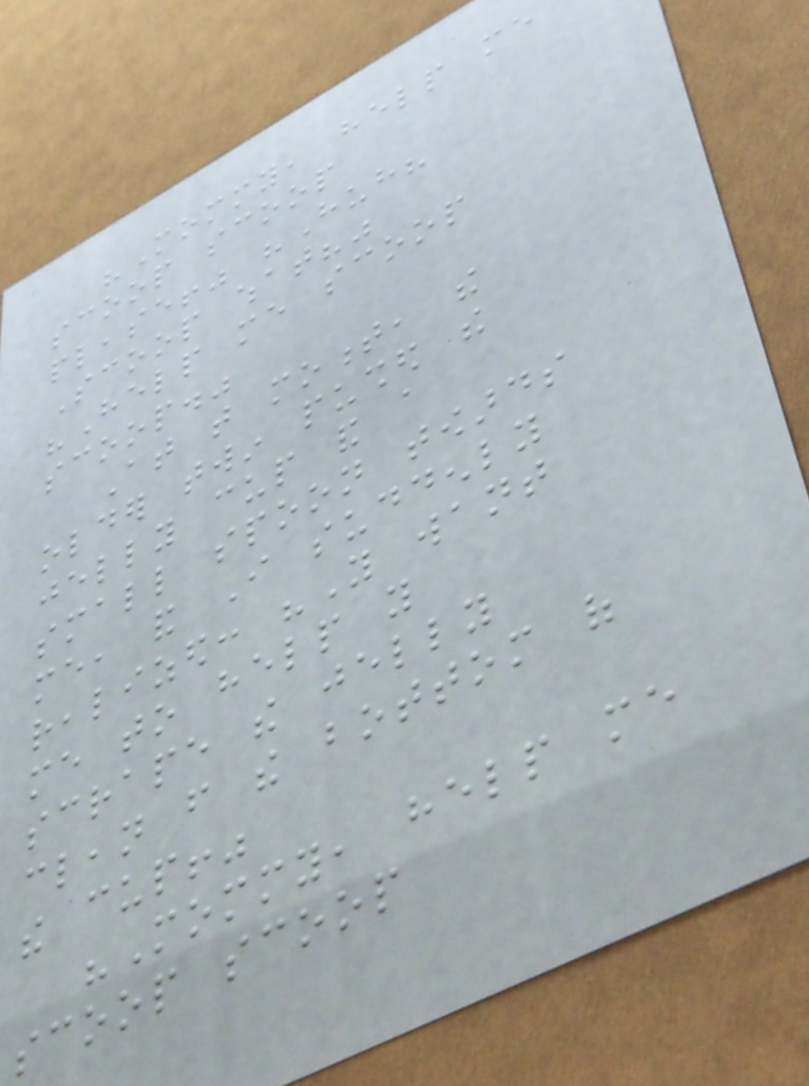"Mommy, help me
scoop scoop
please!" "Huh?
Scoop what?"
"Help me scoop
scoop."
At that moment, the
older twin pushed the
jelly cup and a
small spoon towards
me, and I suddenly
realized: "You want
me to help you
scrape the jelly
clean from the bottom of
the cup!"
"Mommy, help me
scoop scoop
